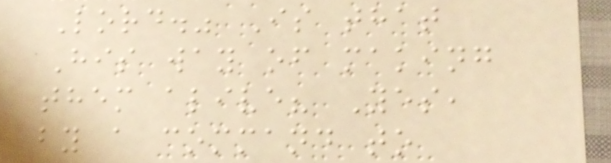Lord." Is that
His way of making
them alive? Yes,
by a command to
